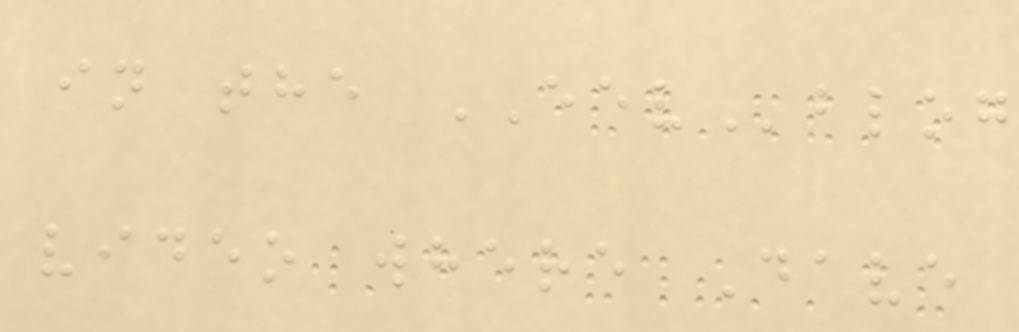in the EEVblog
video where Dave
